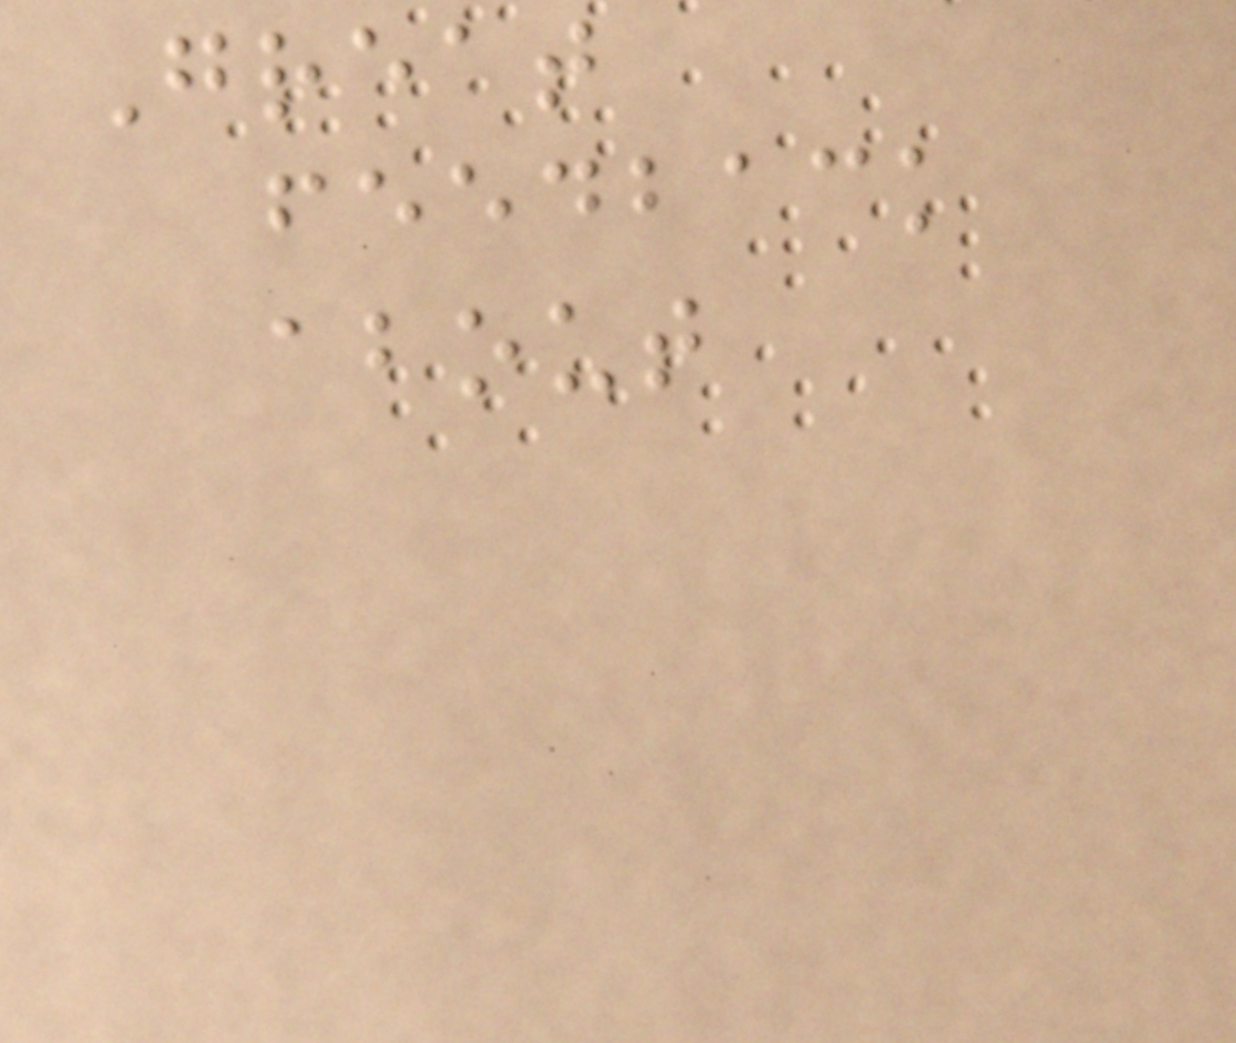Great
feedback
about
